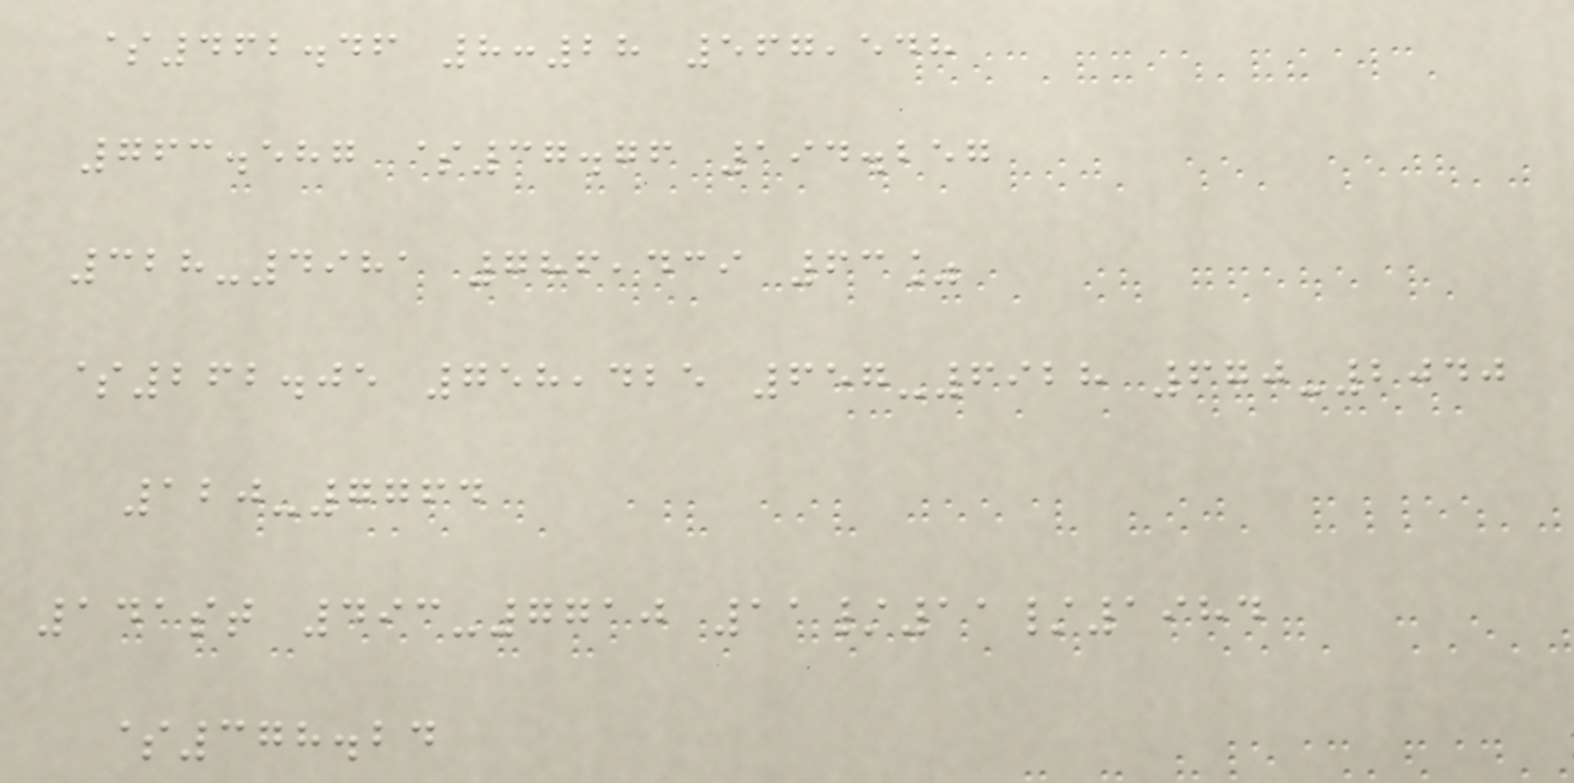$462.46 8:28 567,548
763.587 $37.76 194.257
328-4981 786,439 63%
$262.05 758,425 657-6928 670-2040
120-7764
141st 493-7710 11/11/1984
$378.24
